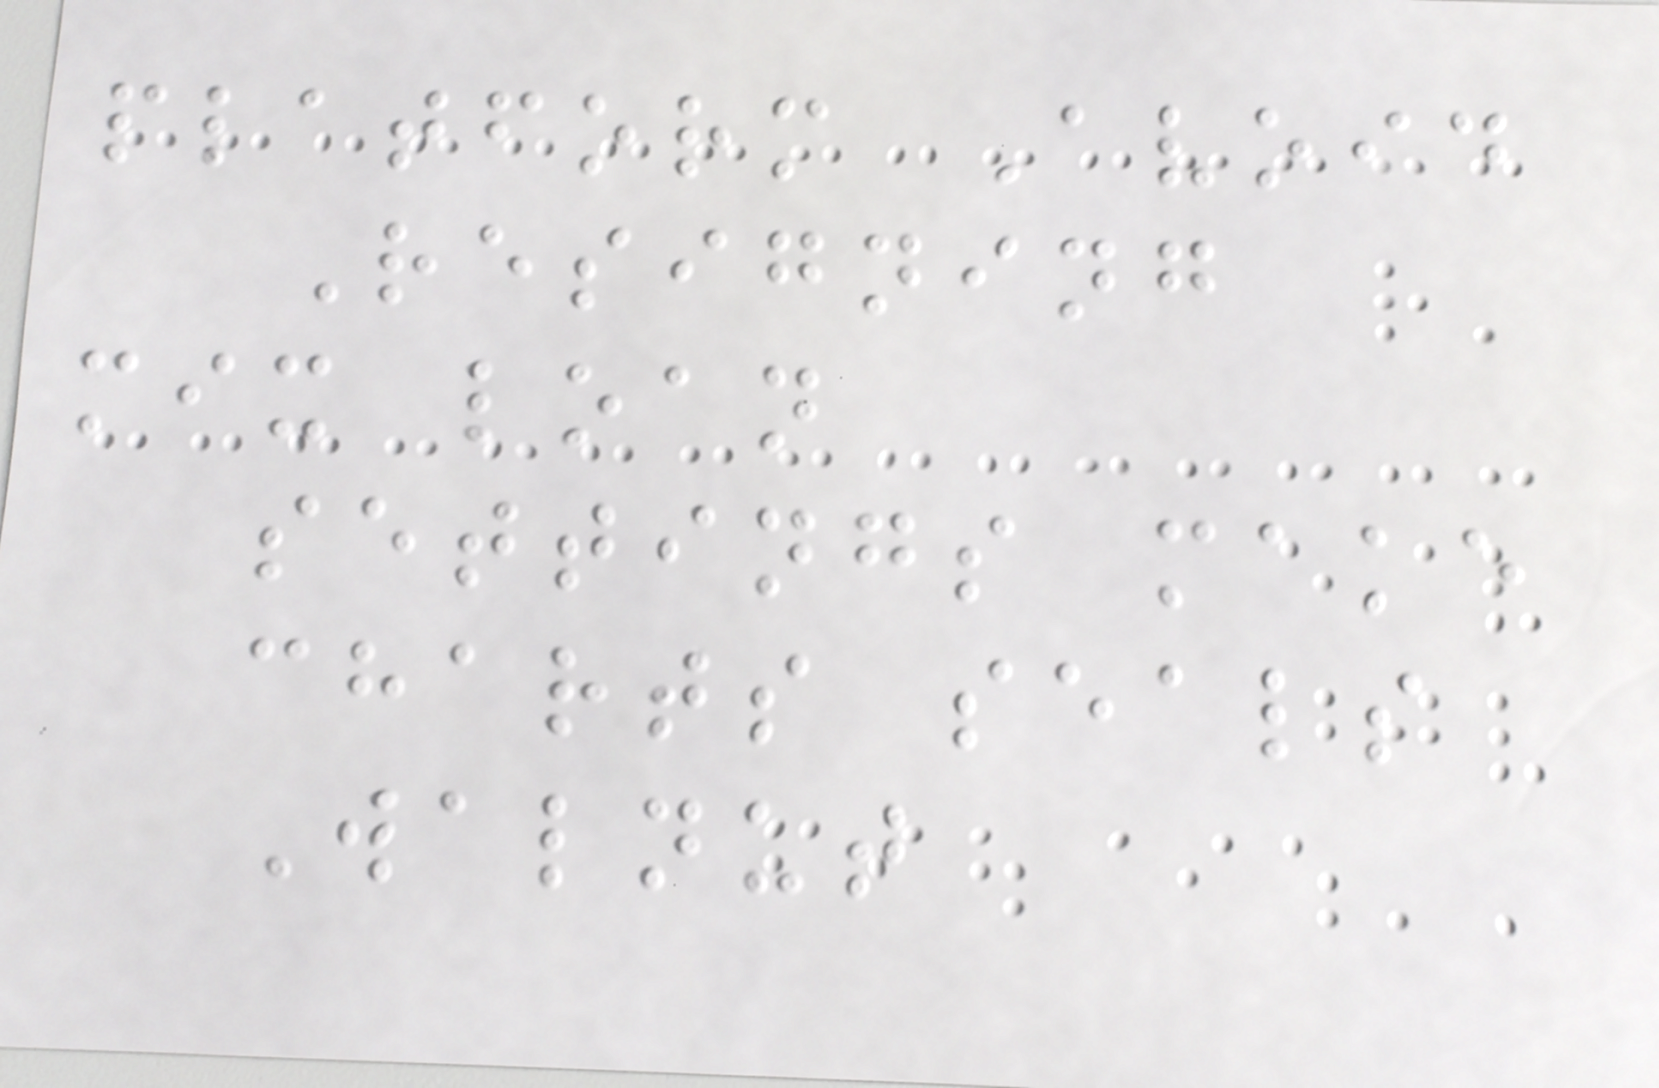platform Avoid
Resigning
mix loan
settings make
charts seals
Walnut
